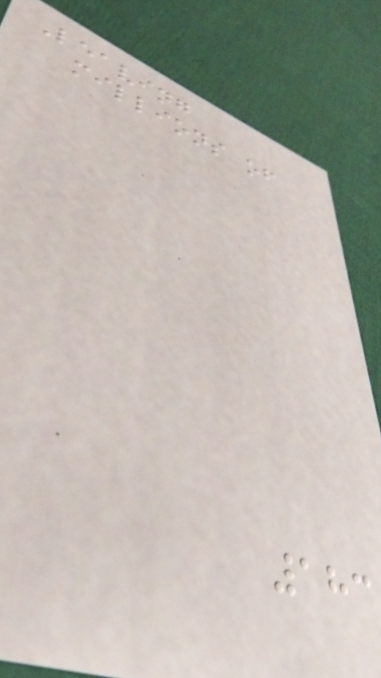Leaving
millions of
183
